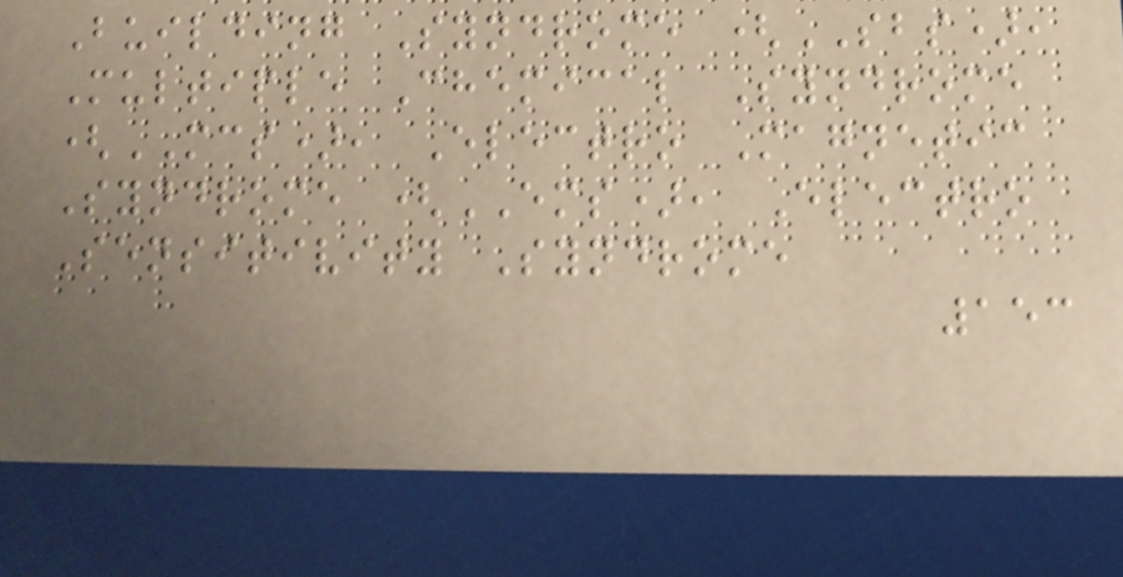Building Syndrome (SBS),
Multiple Chemical Syndrome
(MCS), Electro Magnetic
Syndrome (EMS), Electro
Sensitivity Syndrome
153
